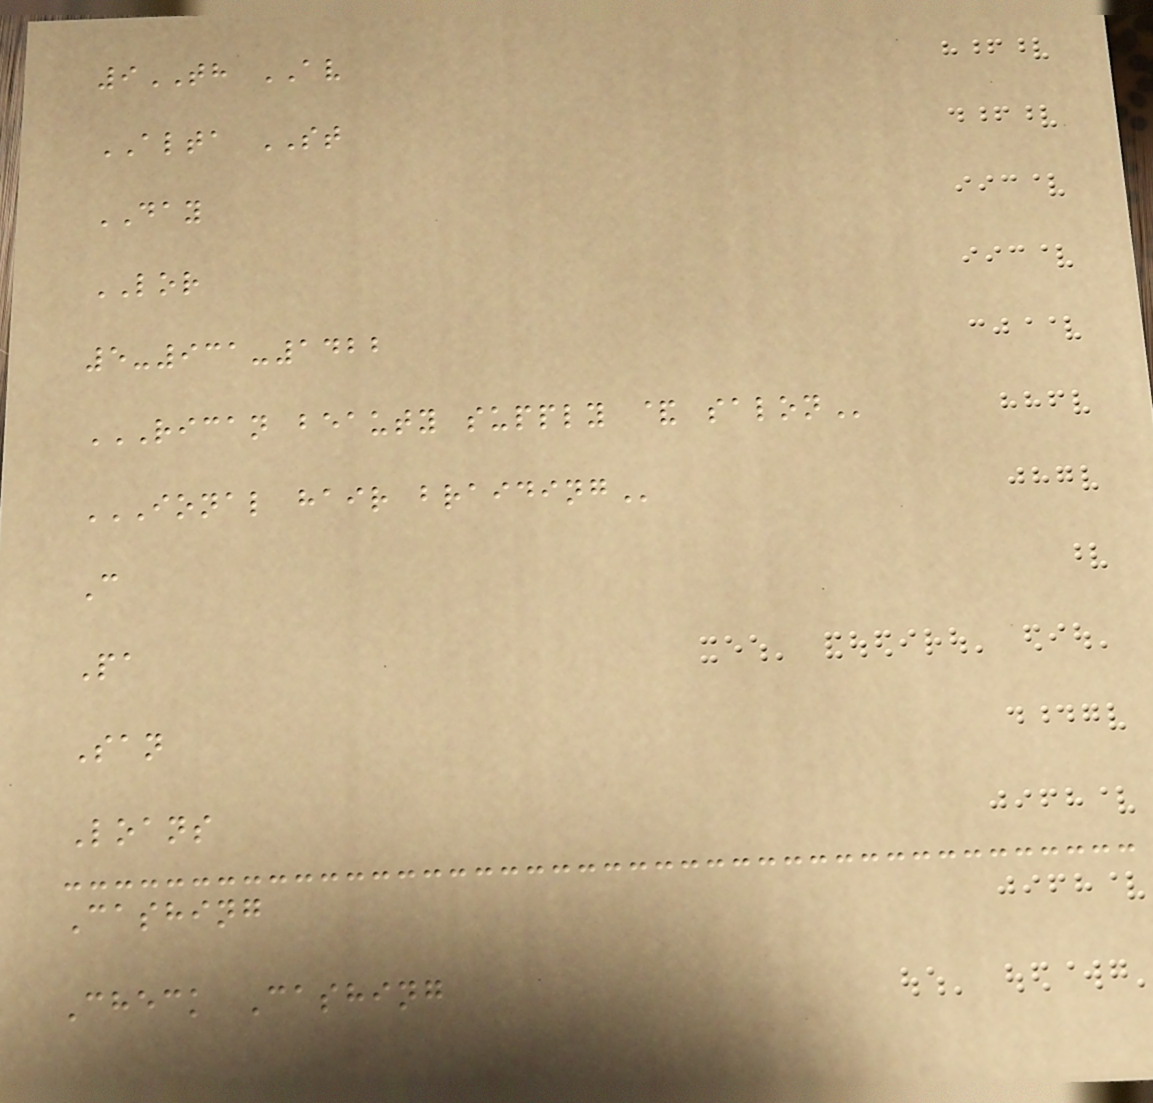9TH AV
ALTA ST
DAY
LOR
5-931-1422
RICAN BEAUTY SUPPLY & SALON
IONAL HAIR BRAIDING
C
Pa
San
Loans
Cashing
Check Cashing
